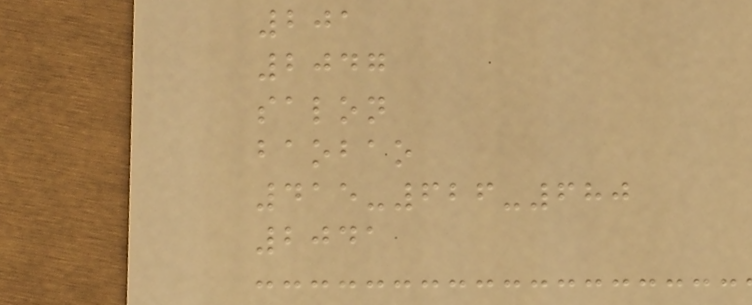201
2047
salon
baobao
415-626-680
2041
